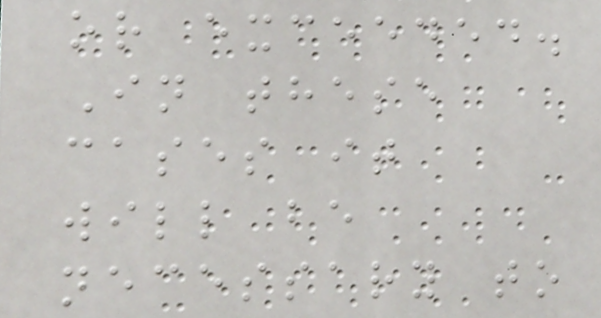or exceeded.
In these
cases it
will be
necessary to
